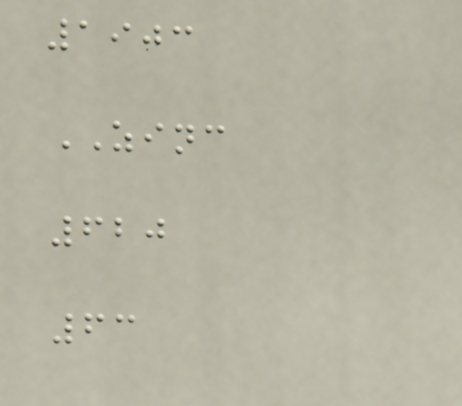1903
ZINC
620
63
